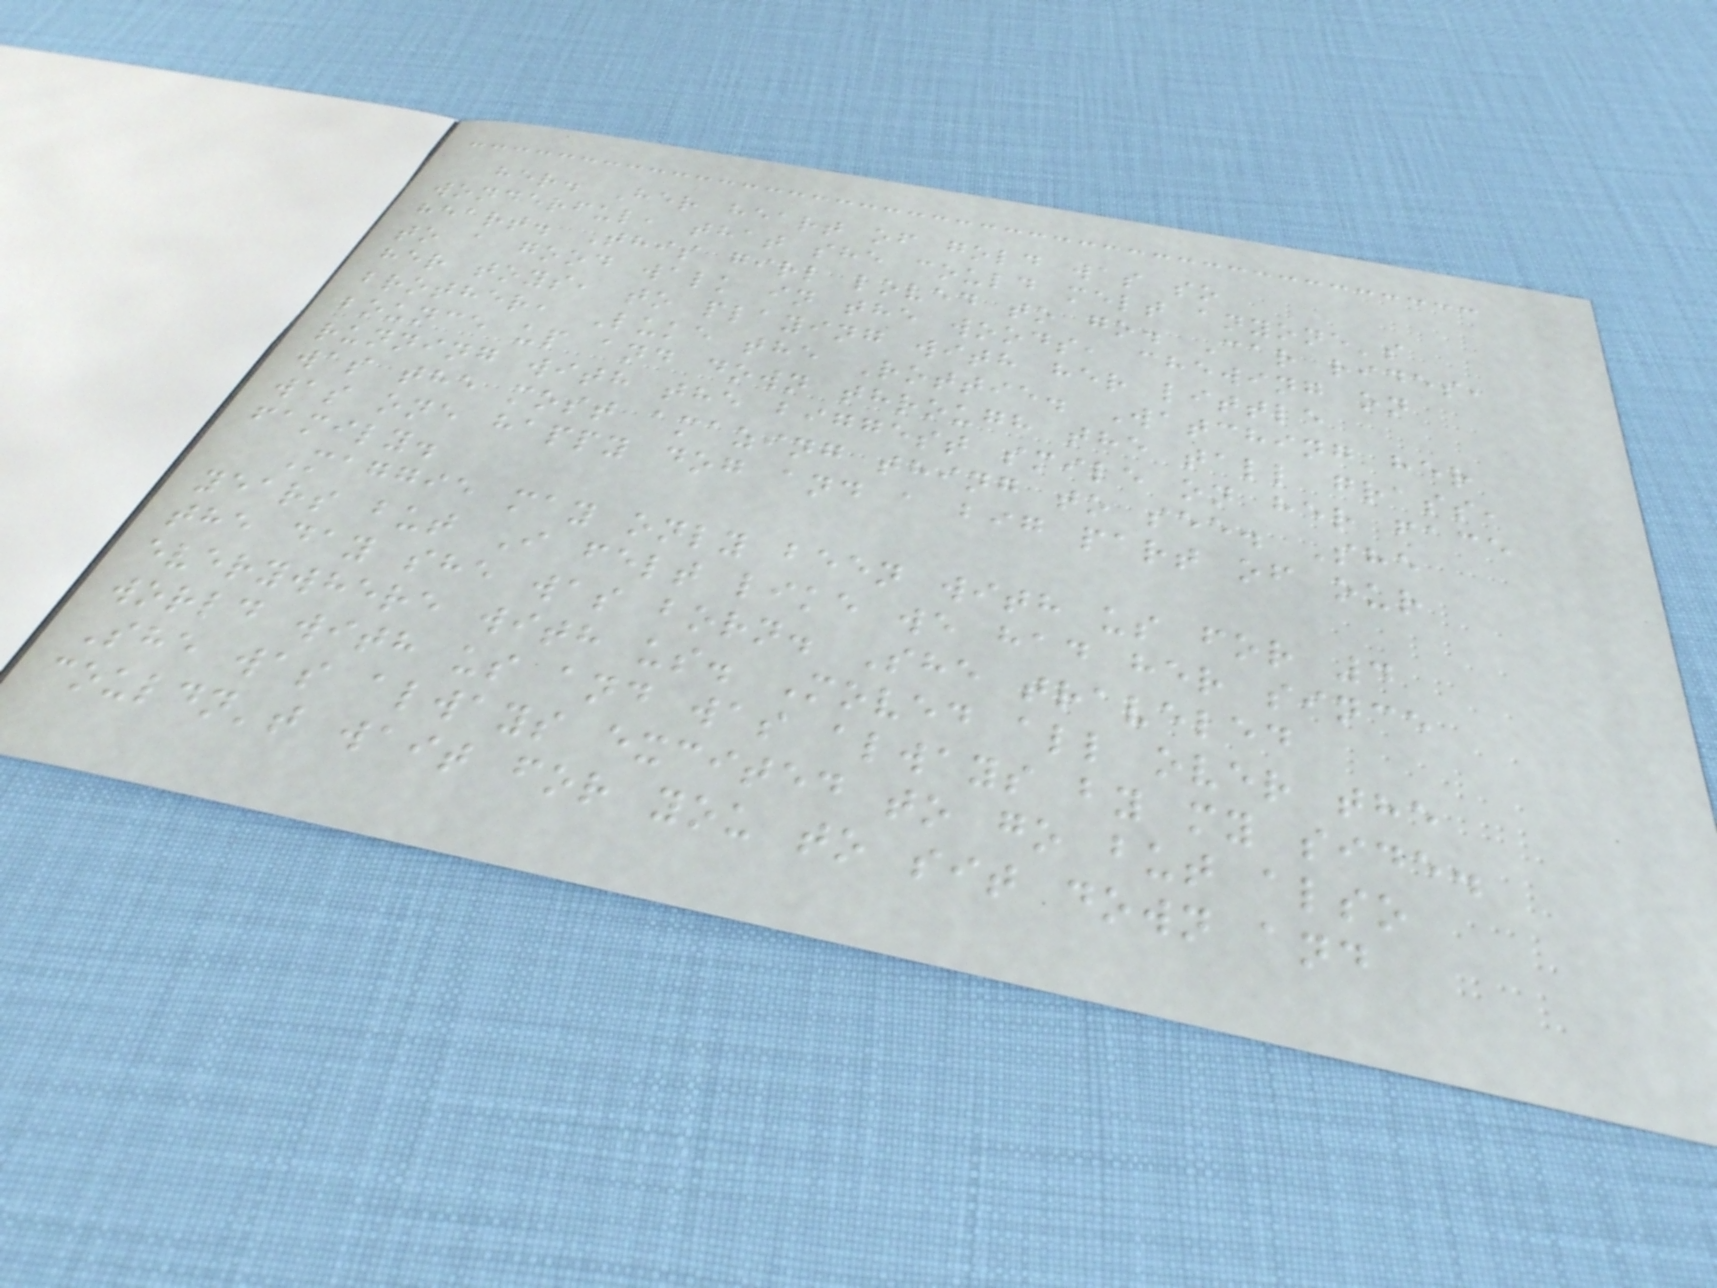her. Her heart of gold was so
wonderful, that she could melt anyone's
heart. This girl loved to go. Car rides,
to a good walk in the woods, chewing on
her toys, to playing with her little
brother, Luke the Rottie. Watching her
bounce up and down through the tall grass,
running with the biggest smile on her face
was the most amazing thing to see. She
was one happy dog and a big part of our
family.
Maggie may only been with us for 4
years but I felt like we had her since
the day she was born. She traveled
everywhere with us. Moved all over the
world with us and was always by my side.
She was always excited to go but also
couldn't wait for you to sit down and
